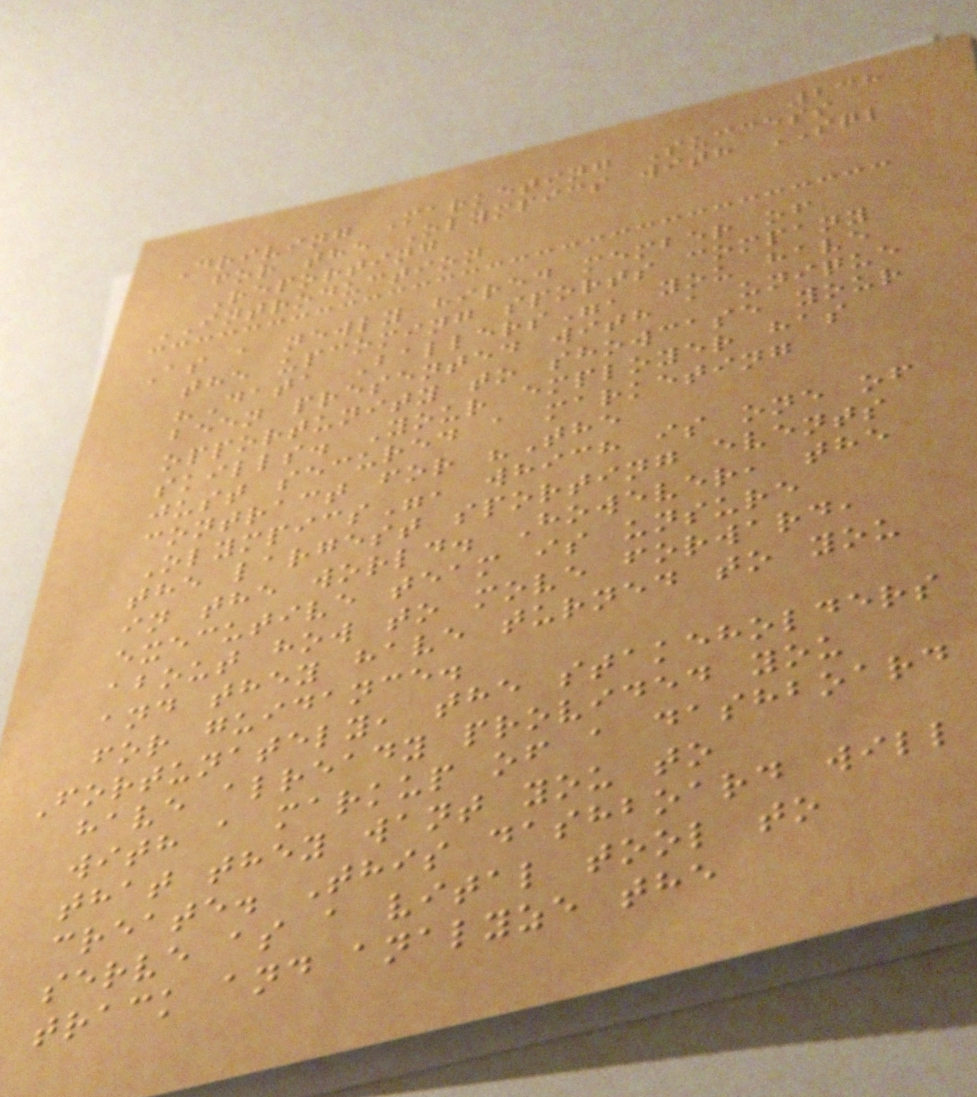238
Driving Marketing Success
for the Olympics with SQL
Reporting
INTRODUCTION
As a newly hired member of
the upcoming sports company
"Data Ballers", you have
been presented with a unique
opportunity to showcase your
skills. Your employer has
just secured a marketing
contract for "The
Olympics", which is one of
the largest sporting events
in the world. However, the
executive team is unsure
about how to move forward,
and they have turned to you
for guidance.
Fortunately, the stakeholders
have already provided you
with a markup of a dashboard
that they want you to
create. This dashboard will
serve as a vital tool to
track and analyze the
